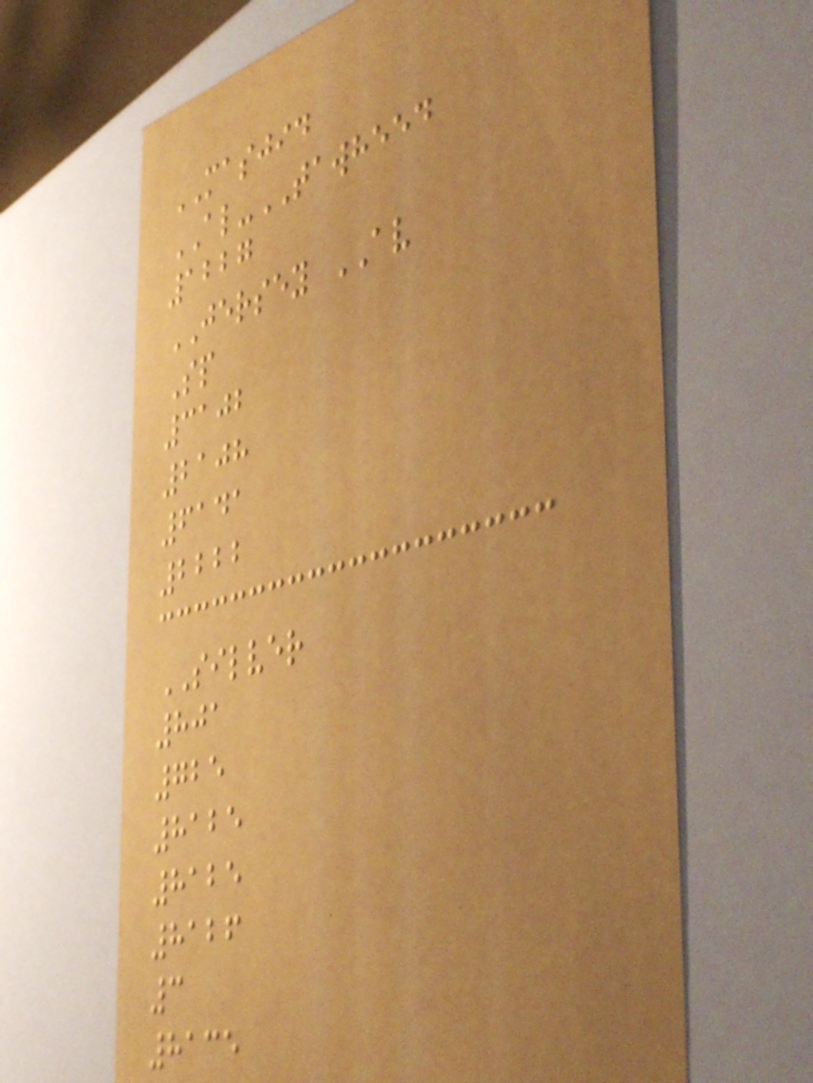MASJID
AL-TAWHEED
1227
JERSEY AV
Sp
3102
2108
6141
2222
SILVER
801
725
8125
8125
8126
3
8135
